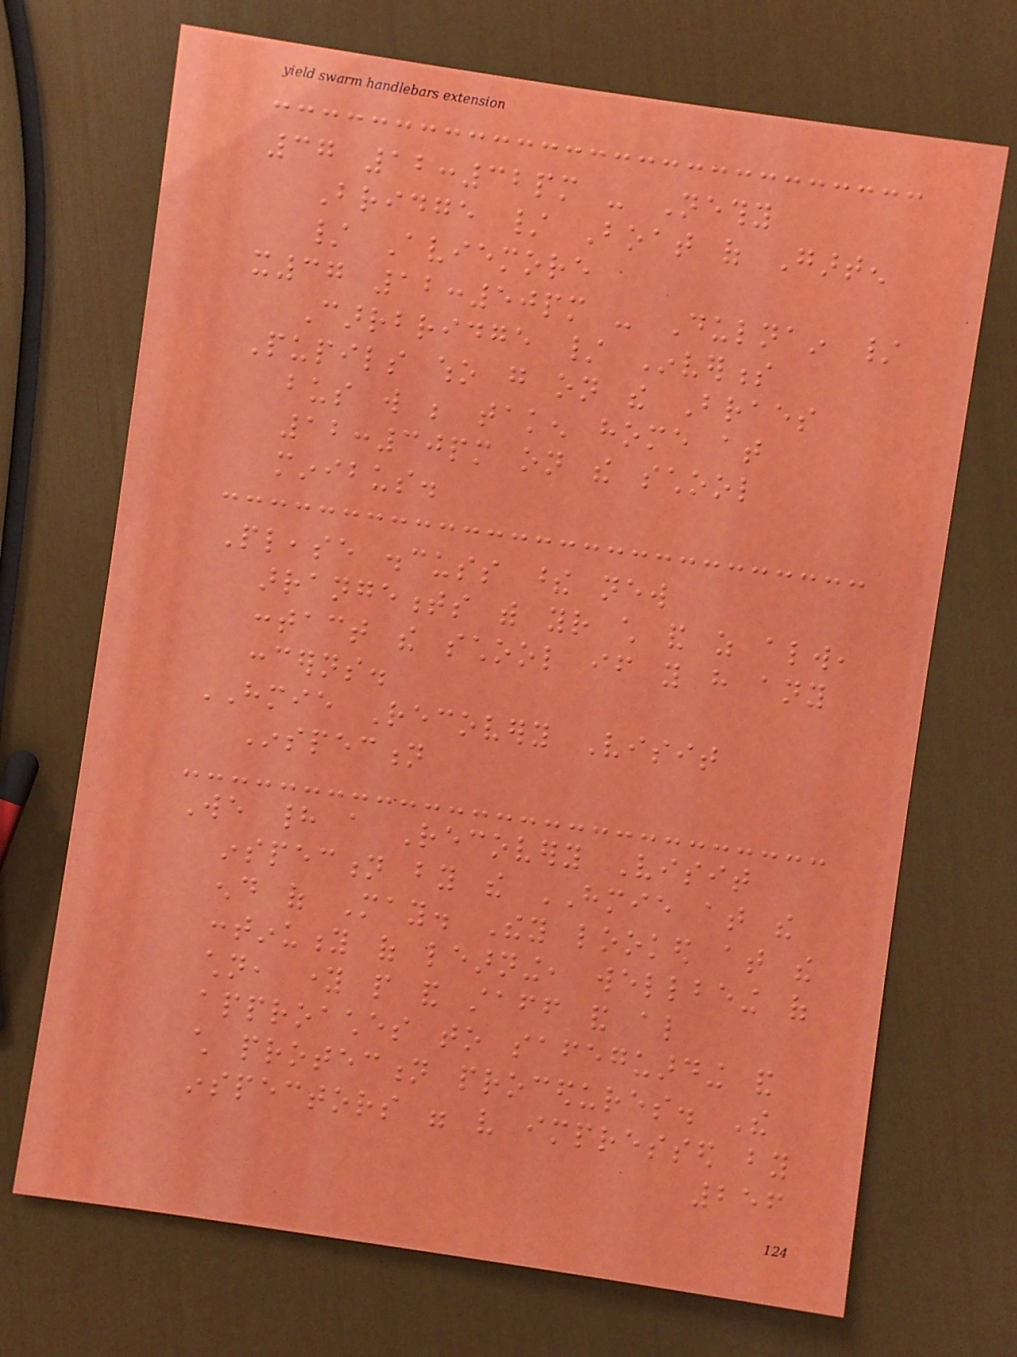37 12:32pm - Nethy
Bridge / Boat of Garten
/ Aviemore
x37 12:50pm - Dulnain /
Carrbridge / Inverness
Pupils who go on the Braes
bus will be taken home at
12:30pm on the school
minibus.
Please discuss these new
arrangements with your child and as always,
contact the school if you have any
concerns.
HMIE Recovery Visit
Inspection
We had a Recovery Visit
inspection by the HMIE at the
end of May. They looked at the
continuity of learning, wellbeing of
children, young people and staff and also
approaches to safeguarding and
child protection procedures. The
inspectors were very impressed by
256
